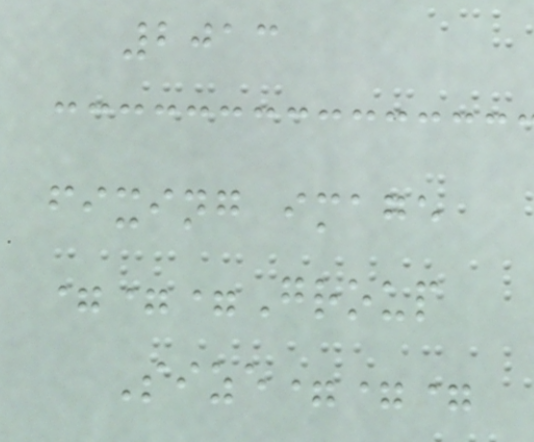2013
fixing image
===Group
Size===
